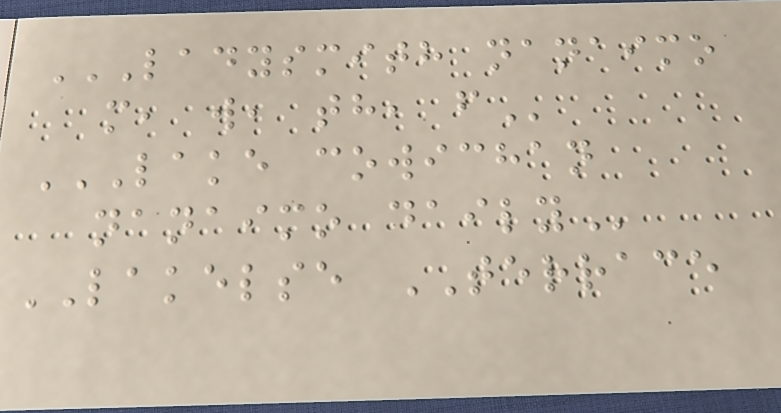LADYSMITH NANAIMO
M, W, TH, F
LAKE COWICHAN
NANAIMO DAILY
LAKELSE TERRACE
